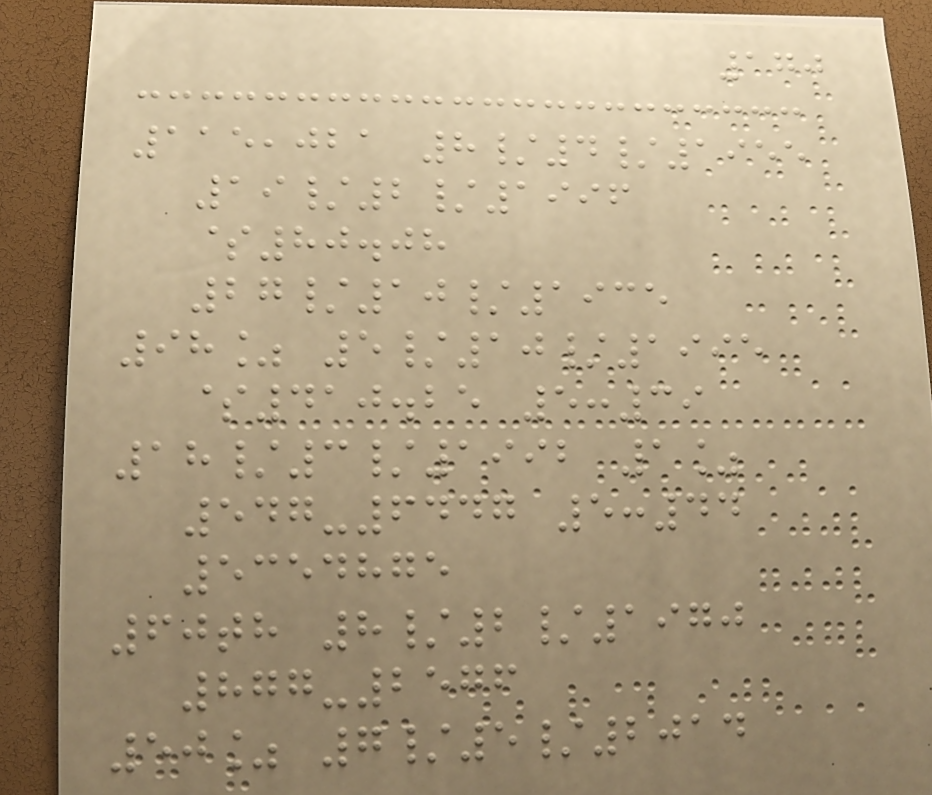170
115,021 8/4/1955
19/2/1996
$80.08
27/10/1935
98% 5/10/1995
$410.25 5:39
18/3/1992 1%
547-6447 5:44
5354875
60th 8/2/1970
877-2576
50% 7/5/2014
